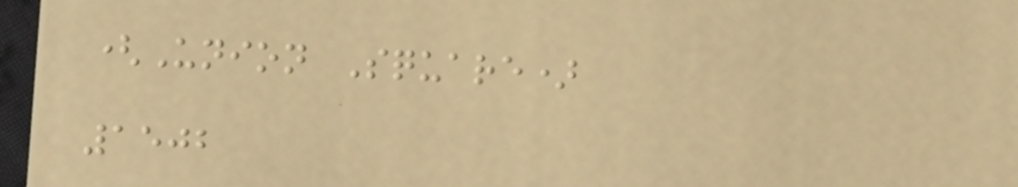(Union Square)
1502
